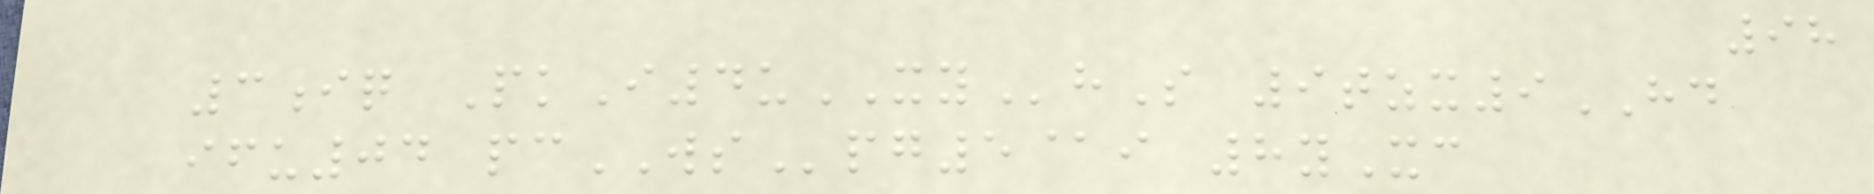98
3iq PkI4uXYhS 9tzx9HD
ifu04 pcWSpg5@i 8yXc
